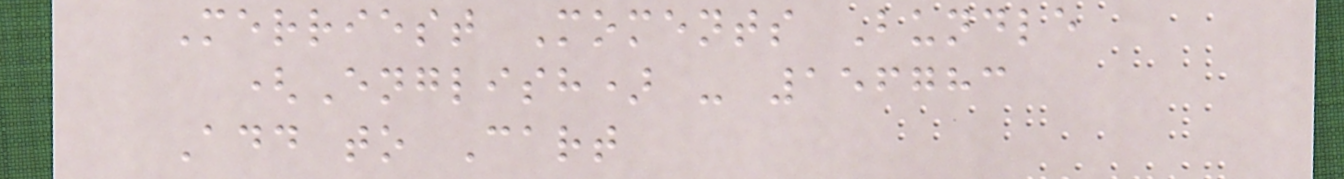Merriest Moments Bundle
(English) - 156783
Add to Cart
